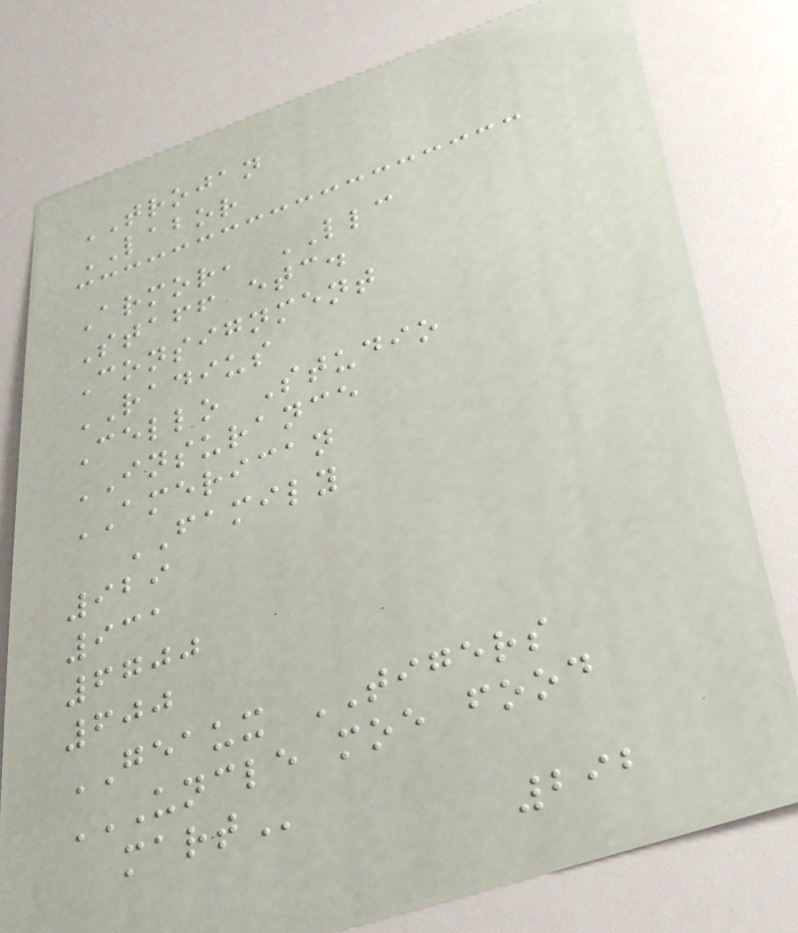TROJAN
LABOR
Armor, LLC
Staff etc.
Consignment
RADIUS
Cello Studio
INSURANCE
AMERICAN
FAMILY
929
931
6700
600
GEAUX TIGERS
UNCLE MOE FOOD
MART
292
